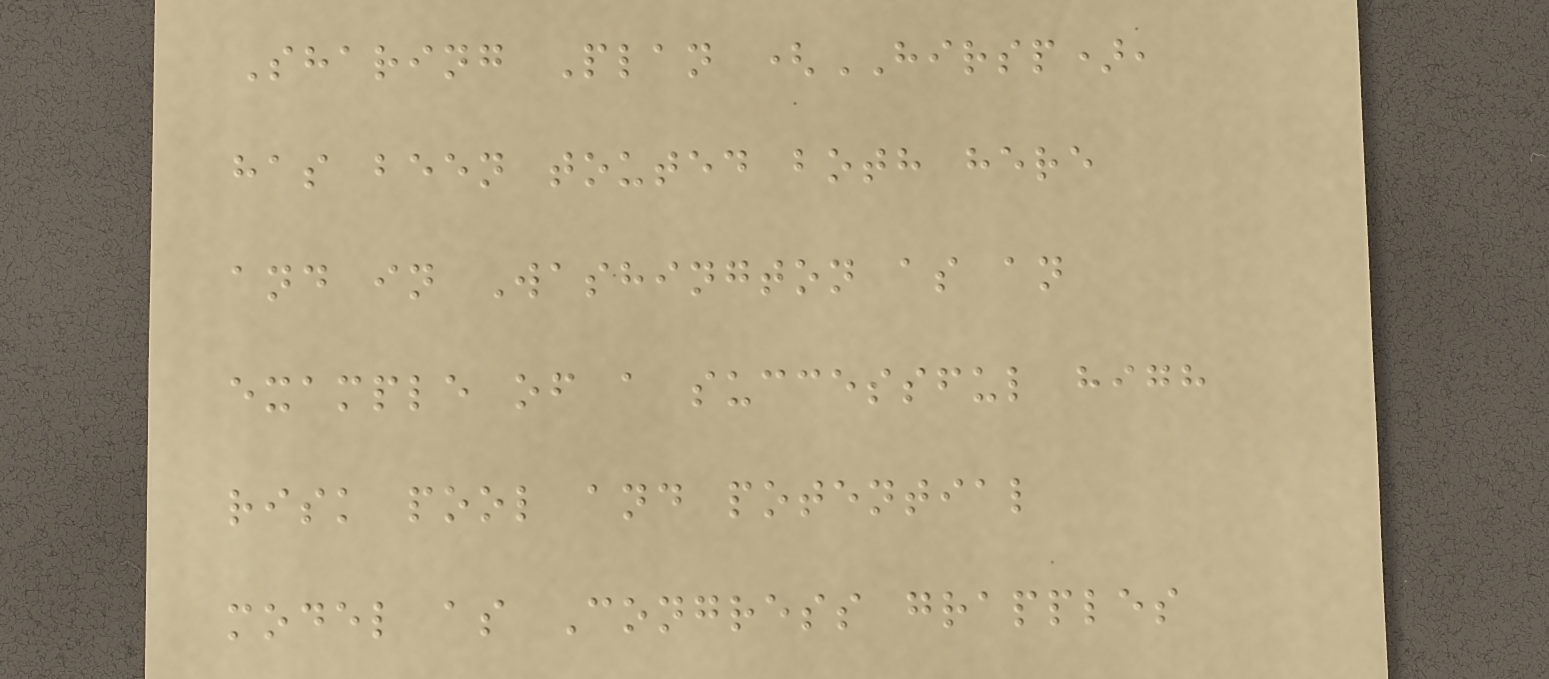Sharing Plan (HIRSP),
has been touted both here
and in Washington as an
example of a successful high
risk pool and potential
model as Congress grapples
